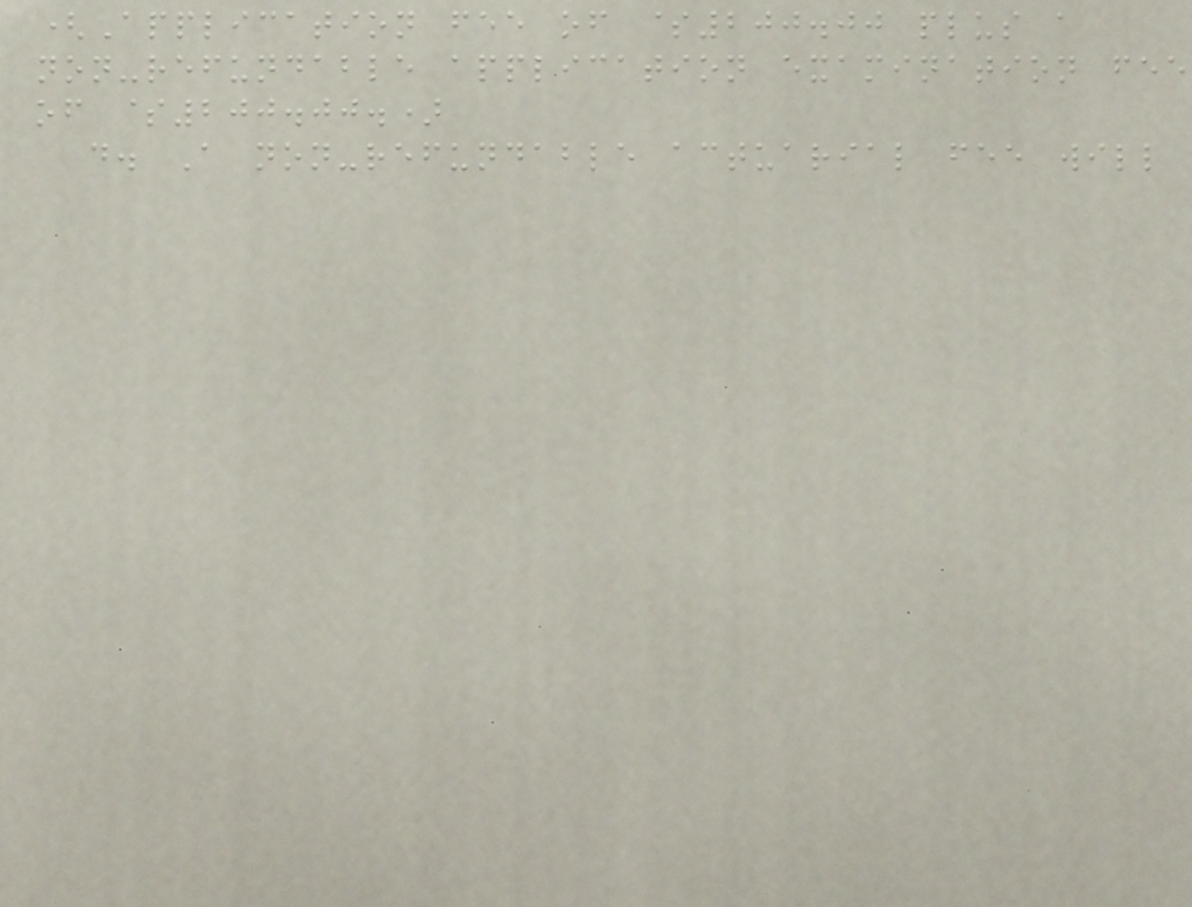(Application fee of $200.00 plus a
non-refundable application examination fee
of $200.00.)
d. A non-refundable actuarial fee will
